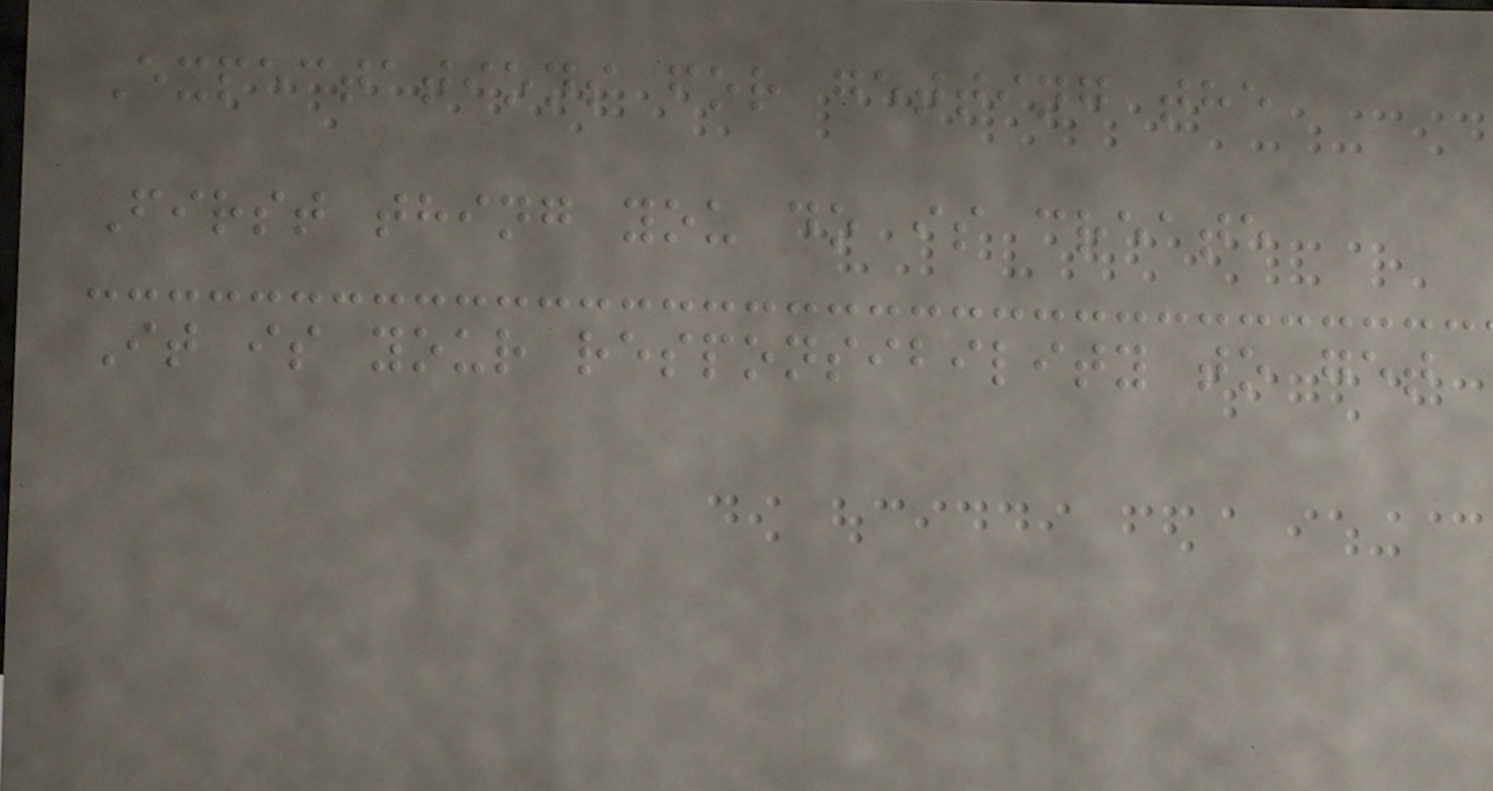Expectations for getting the
First thing you do is create
It is your responsibility to get
